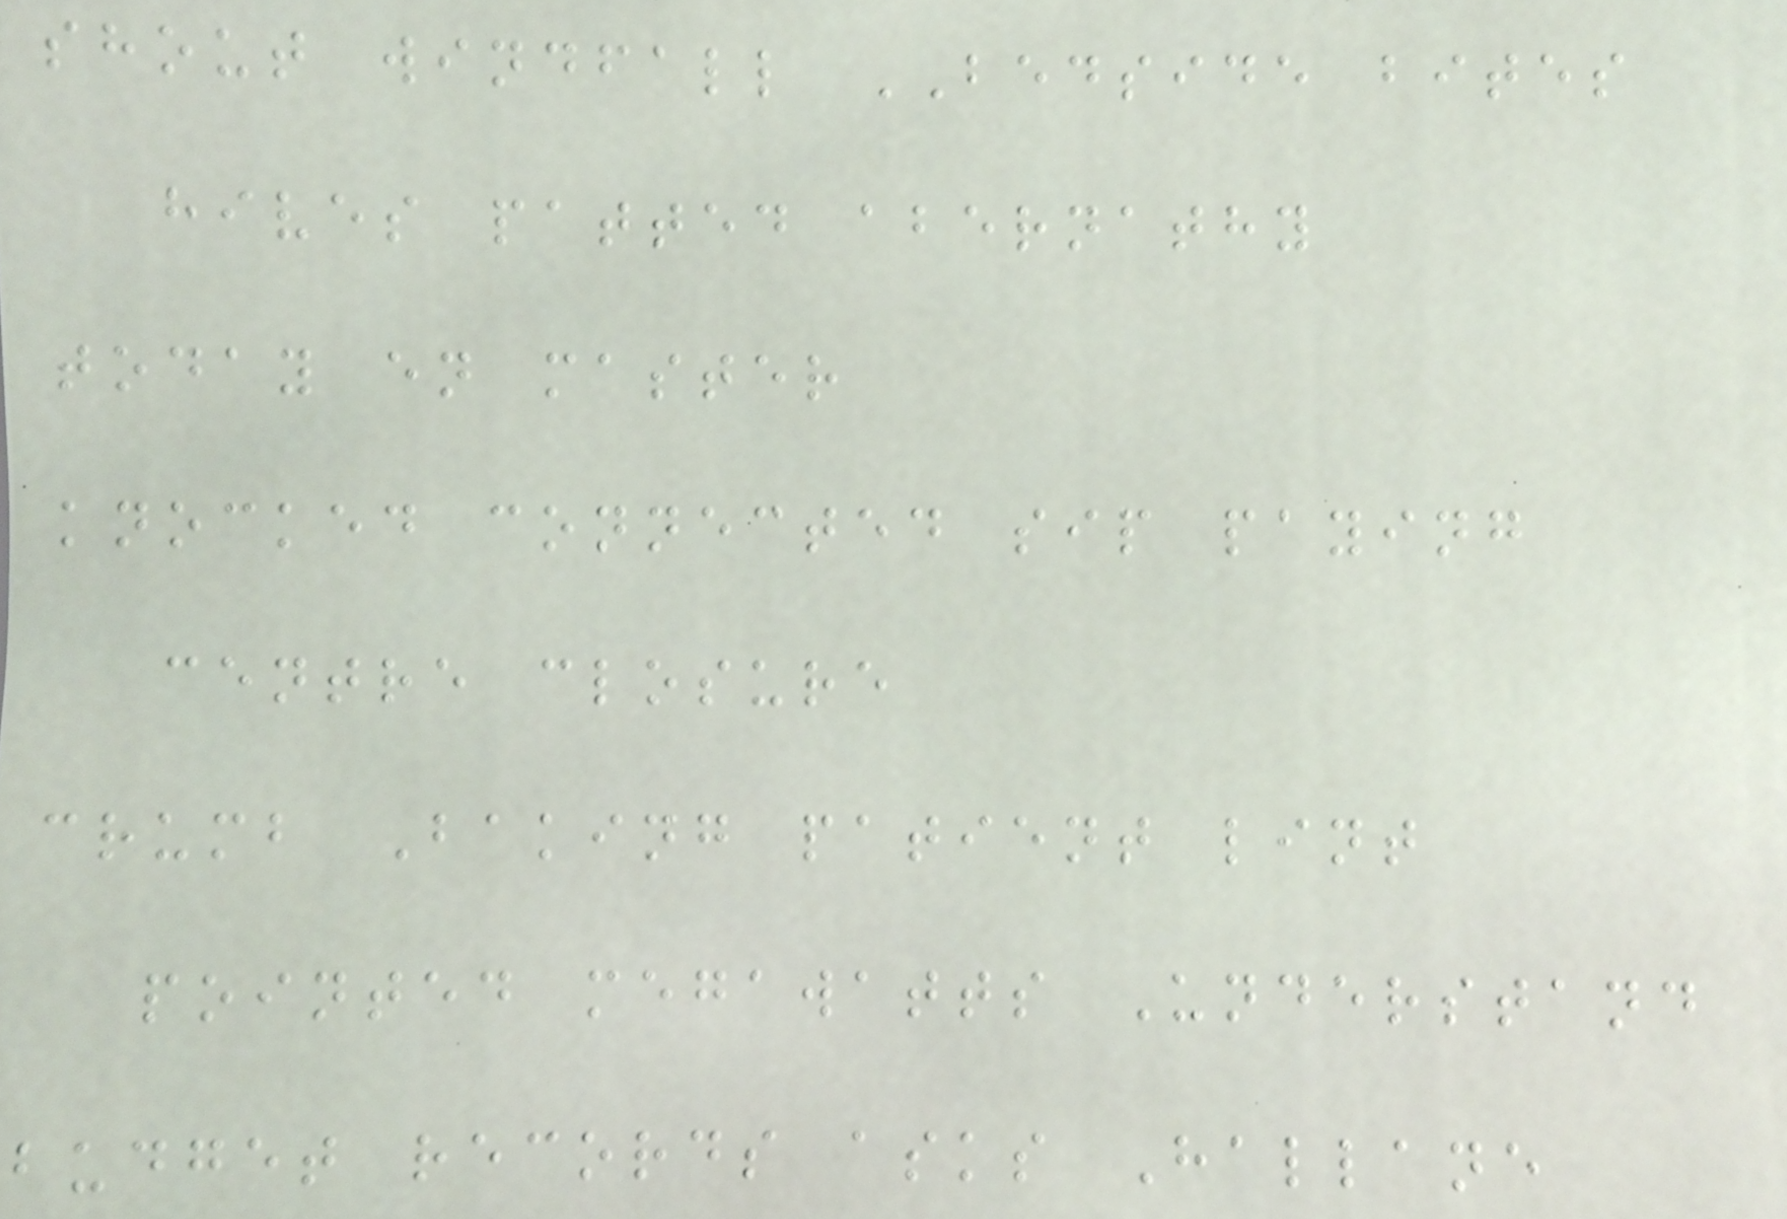shout windfall BEDSIDE bites
hives patted abernathy
today en master
knocked connected sip paying
centre closure
crumb Baking patient lint
pointed megawatts Understand
budget records asks Hallane
